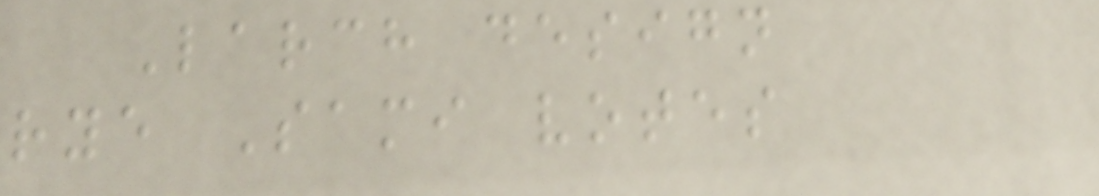Larch design
rye Sami votes
